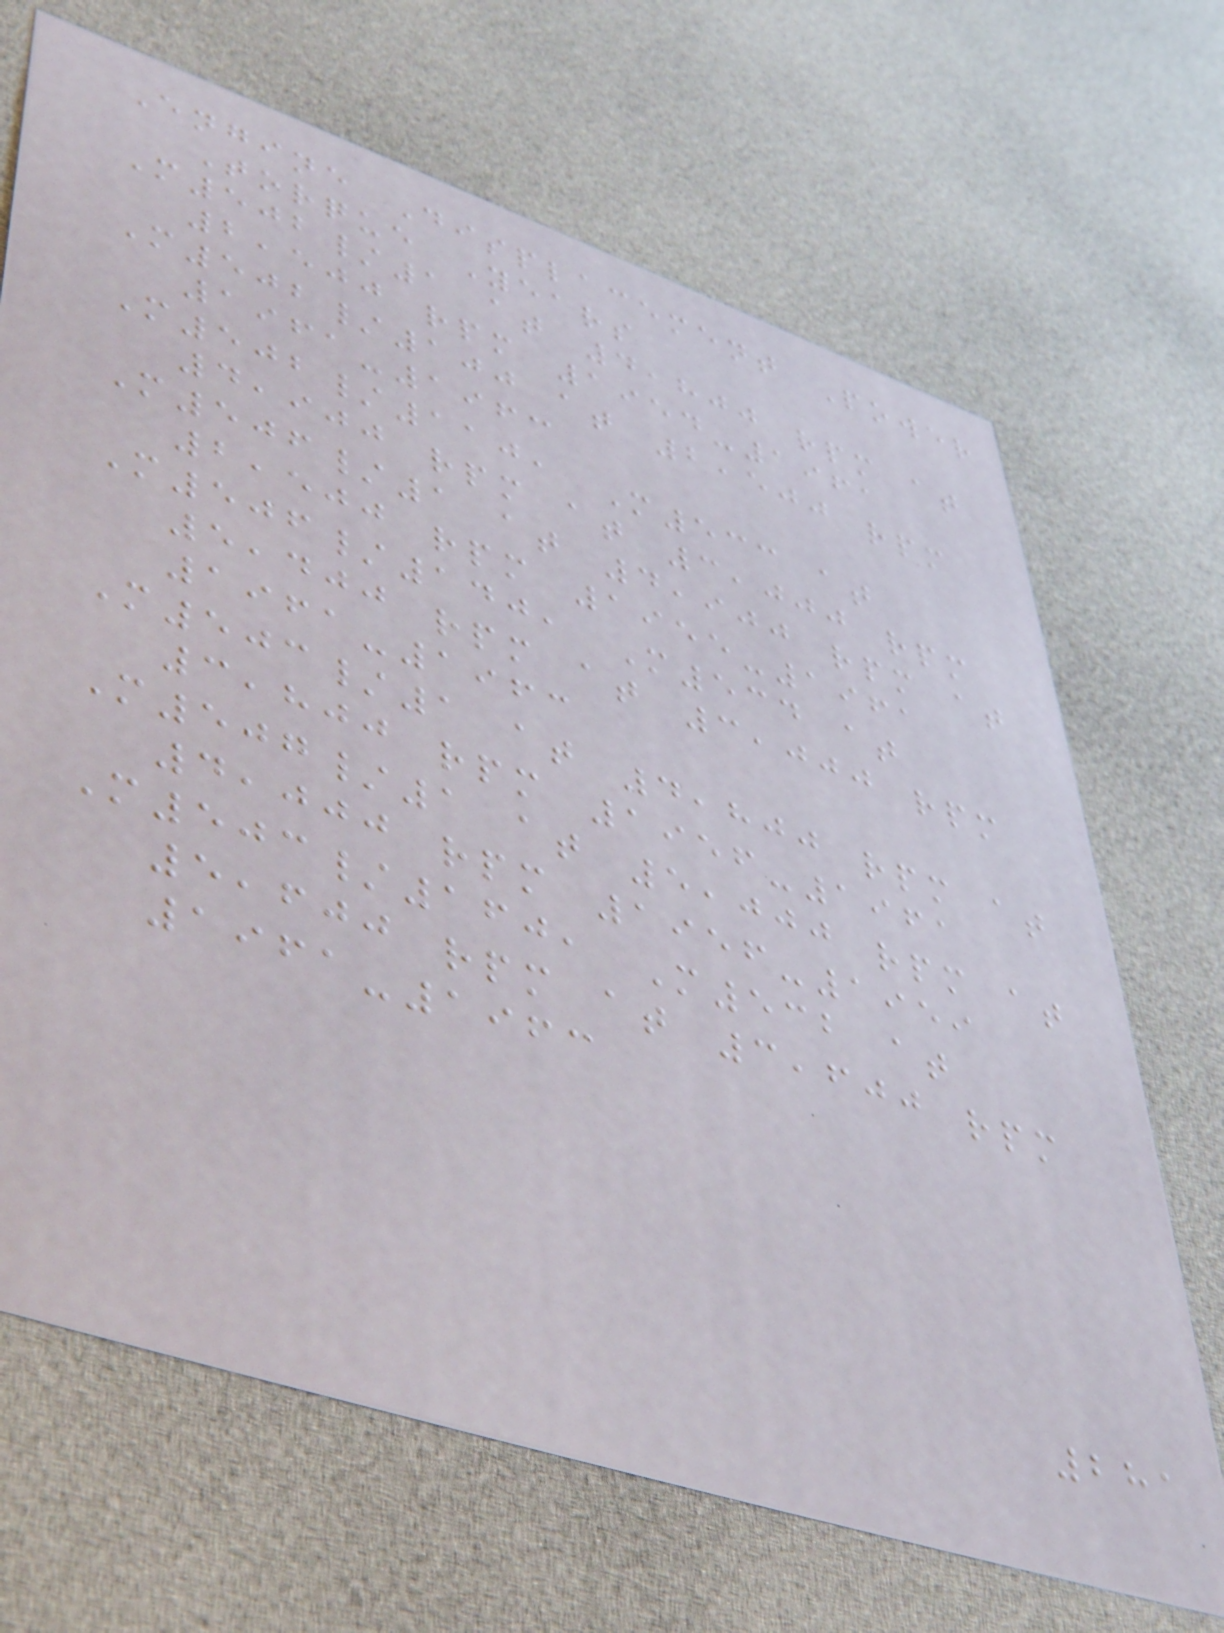Engine Displacement Power
Torque Years
M502/1 at 4,800 rpm at
2,500 rpm 1954-1961
M502/100 at 2,500 rpm
1961-1963
M502/110, M533 at
4,900 rpm at 3,000 rpm
M506/1 at 4,900 rpm at
2,500 rpm 1955-1961
M506/140, M534 at
5,400 rpm at 3,000 rpm
1961-1963
M503/1 at 4,800 rpm at
3,800 rpm 1956-1961
M507/1 at 5,000 rpm at
4,000 rpm 1956-1959
M503/160, M532 at
5,600 rpm at 3,600 rpm
1961-1963
281
